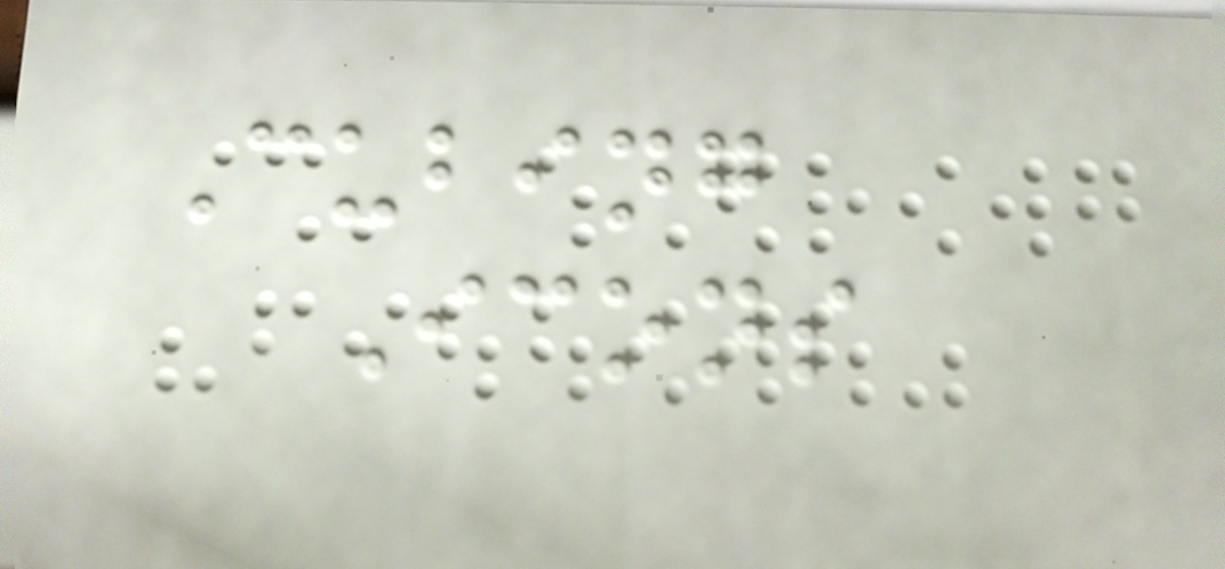Cubing
Icons
